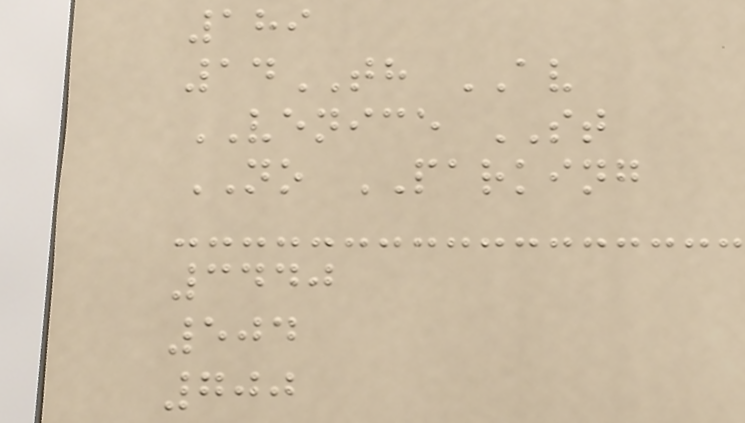189
14TH AV
VENICE ST
NO PARKING
3440
504
700
